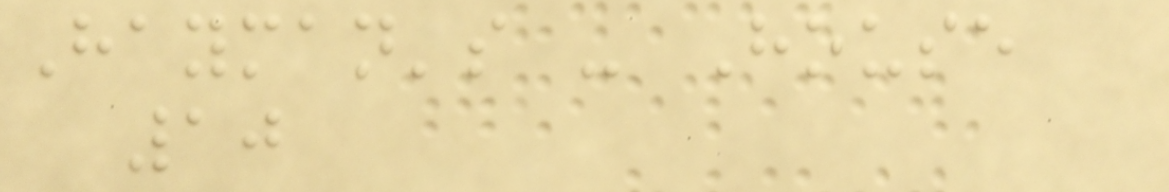Hayman's - House
10
